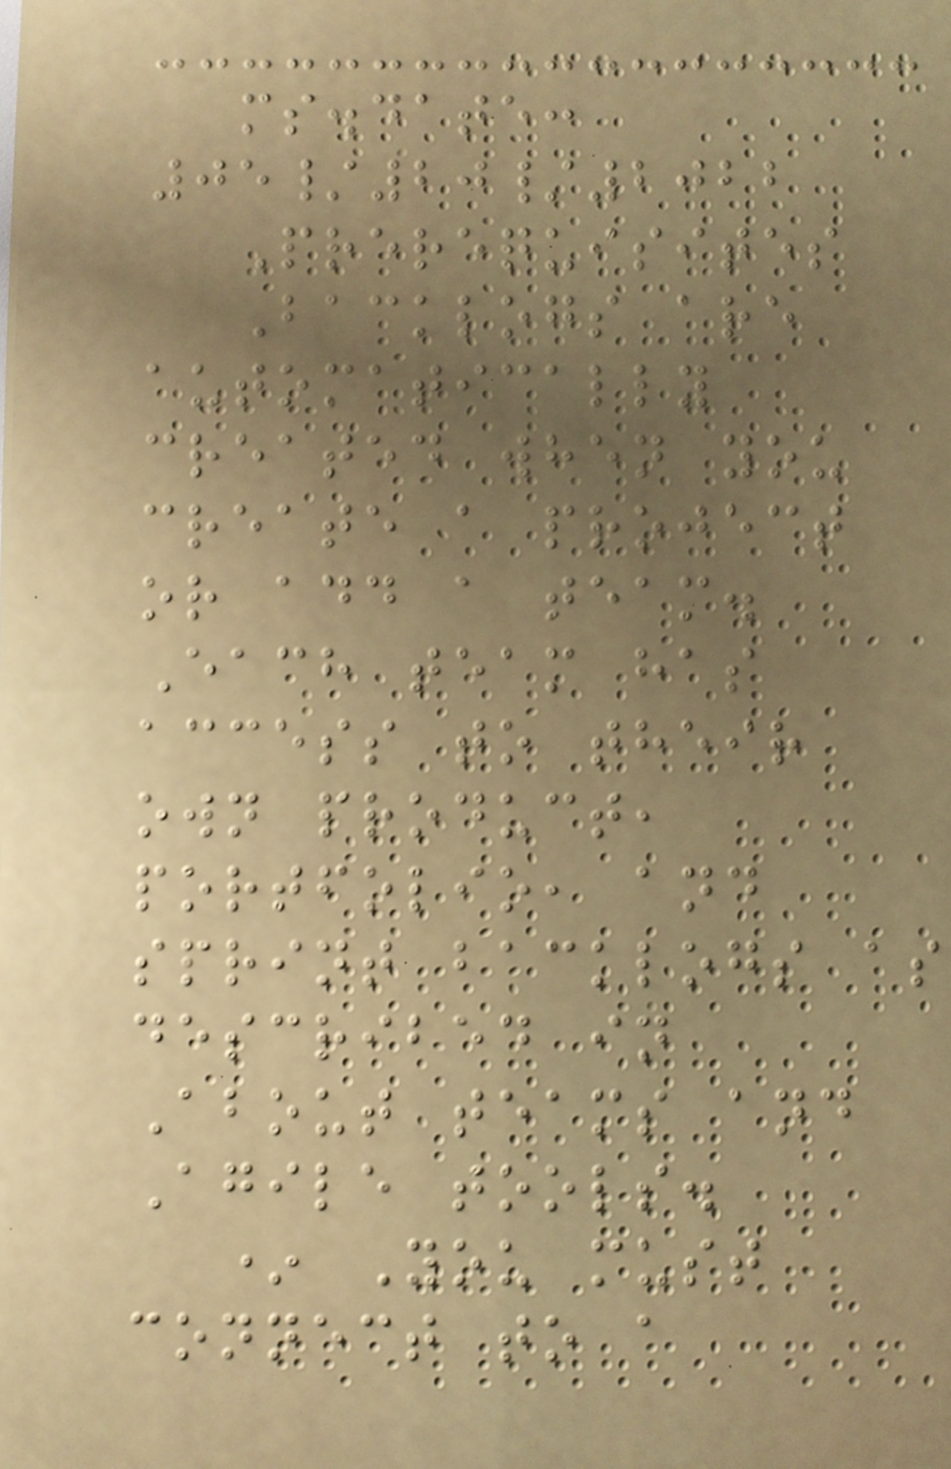ms.date:
05/20/2022
Prerequisites
Backlogs are
automatically
created when you
create a project
or add a team.
Each team has
access to their
own product,
portfolio, and
sprint backlogs as
described in
About teams and
Agile tools.
* You must
connect to a
